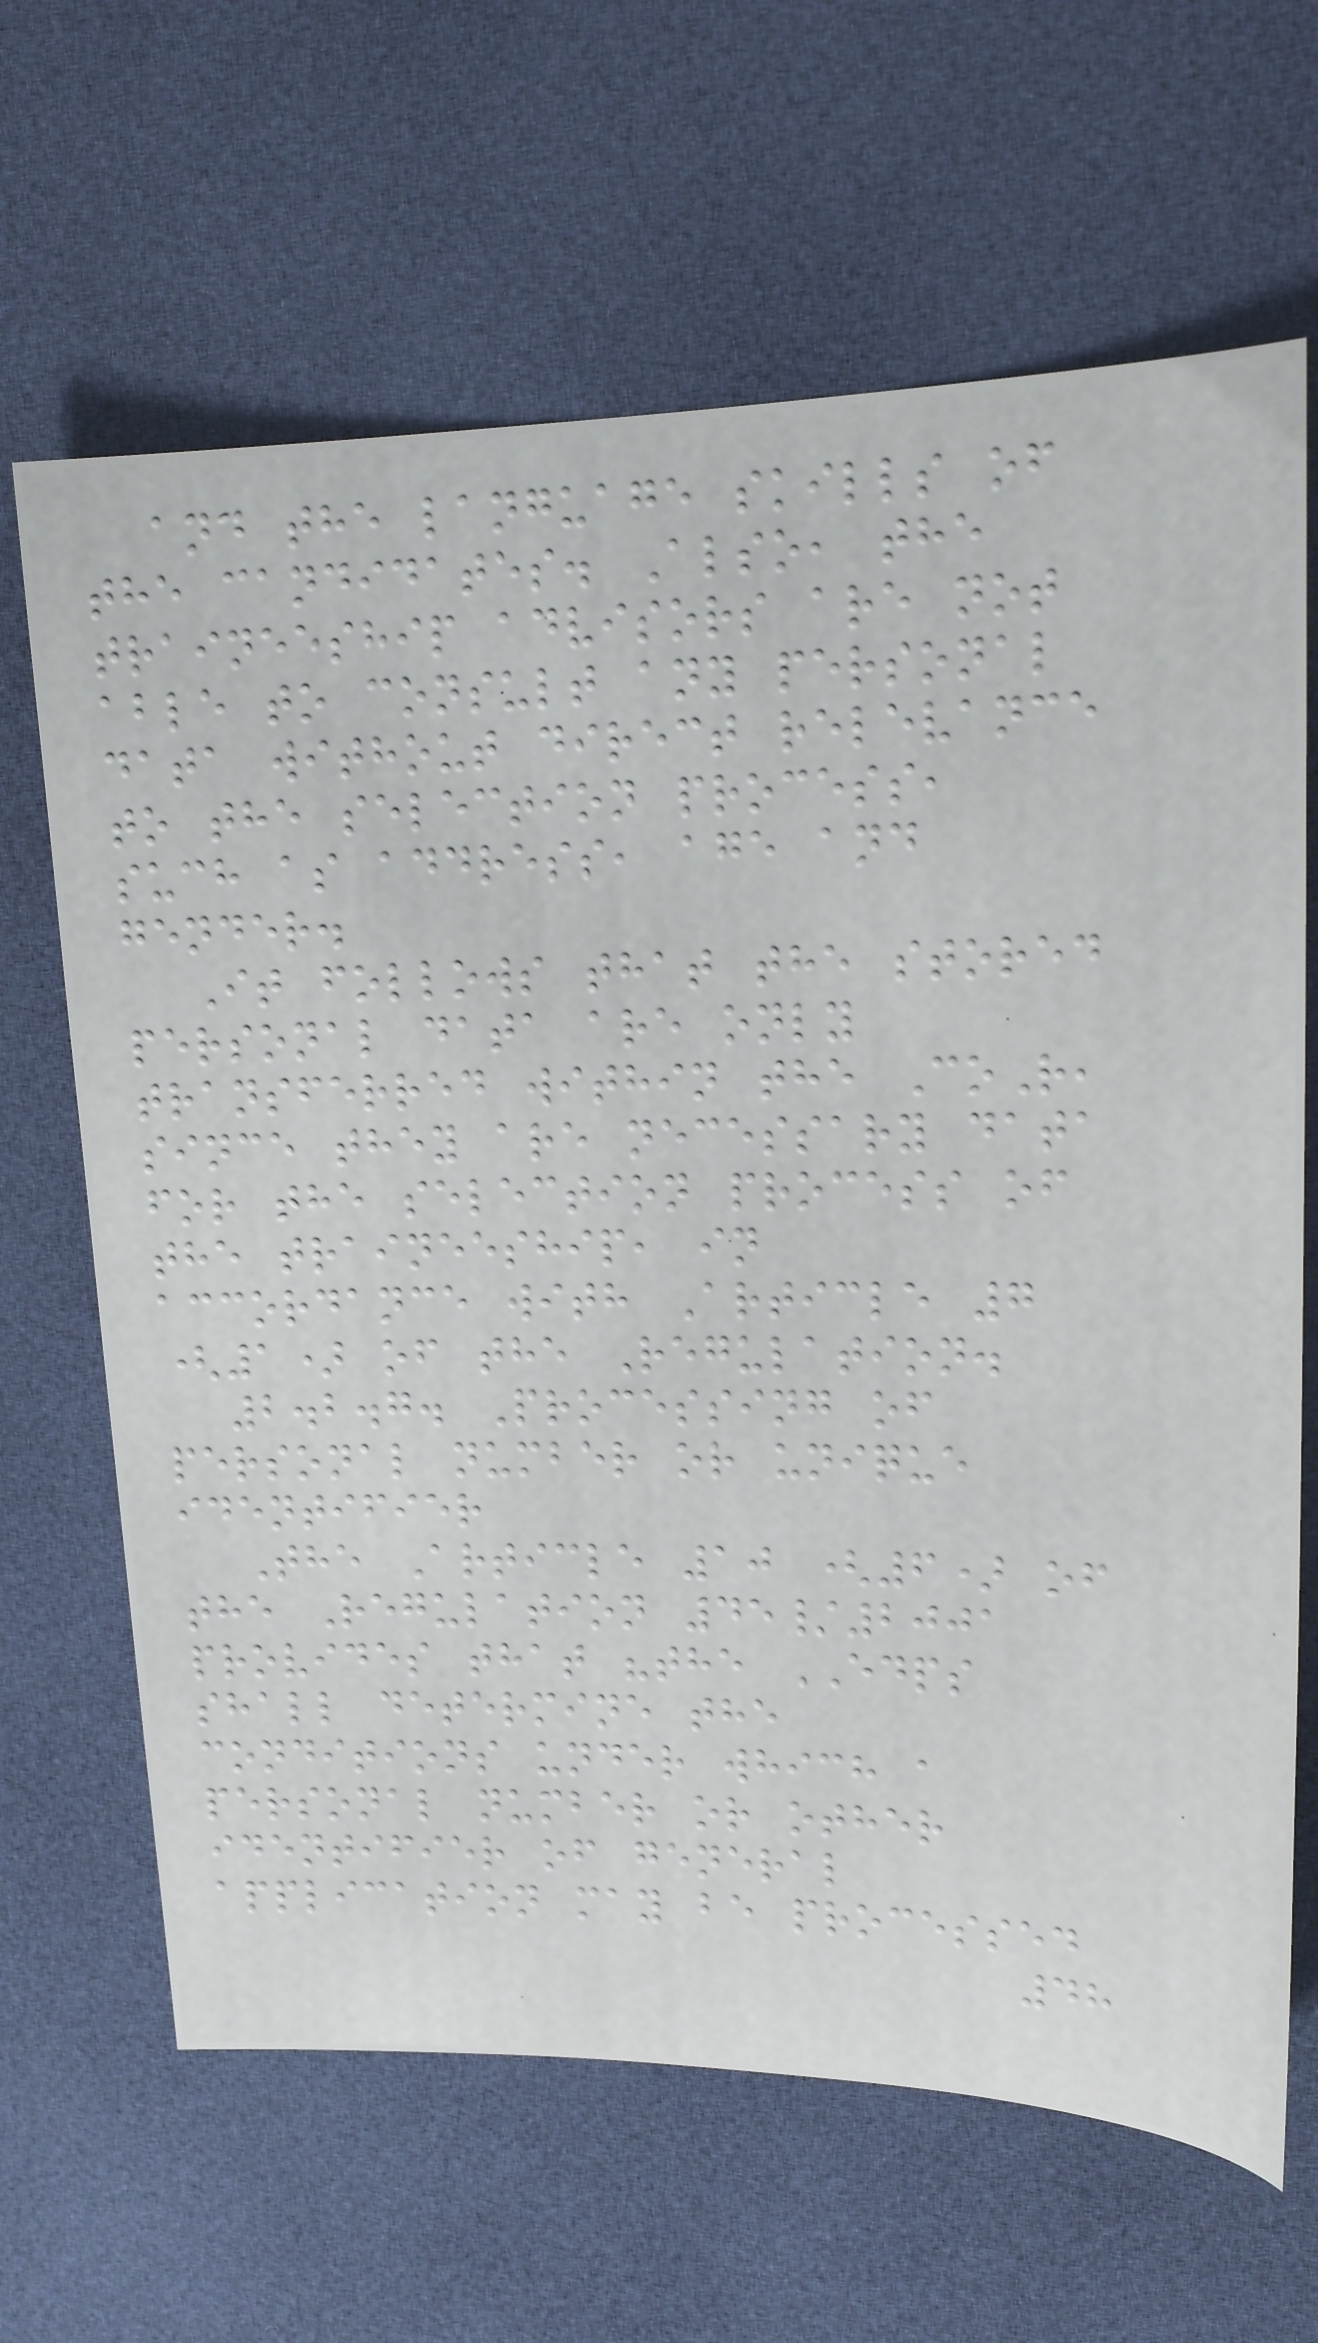and the language skills of
the candidates. Also, the
traineeship advisors are not
able to consult any personal
data without direct relevance
to the selection process,
such as address, age and
gender.
It follows that the stored
personal data are only
transferred within the CoR,
since they are necessary data
for the selection process of
the traineeship, in
accordance with Article 7
(1) of the Regulation.
2.2.7. Processing of
personal number or unique
identifier
The Article 10 (6) of
the Regulation 45/2001
provides that "the EDPS
shall determine the
conditions under which a
personal number or other
identifier of general
application may be processed
48
